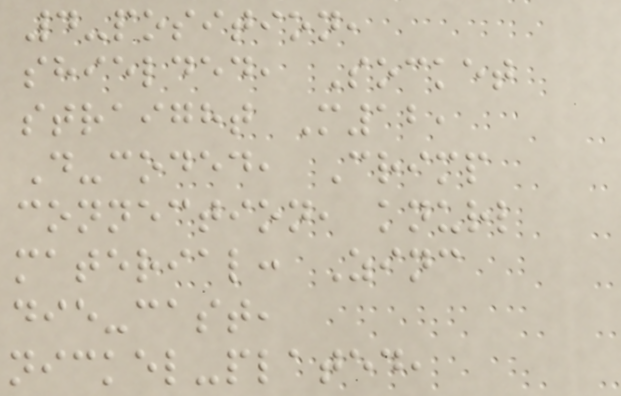4-position,
shielded, Socket
straight M12,
D-coded, Crimp
connection, knurl
material: Zinc
die-cast,
nickel-plated,
